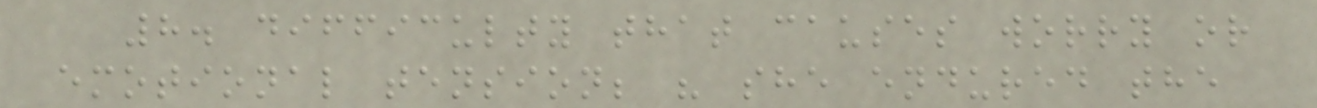8. difficulty that causes worry or
emotional tension; " she endured the
